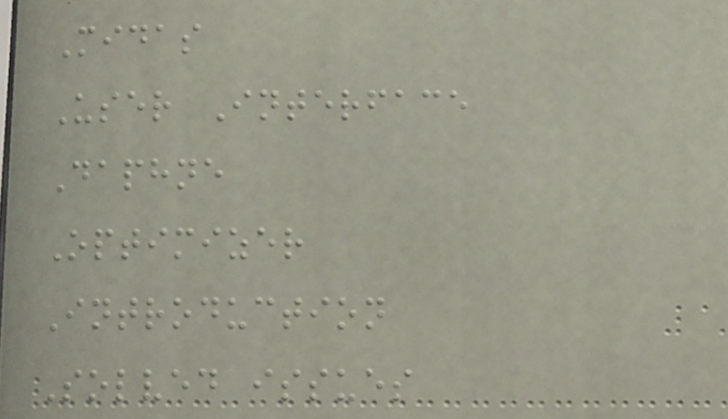Midas
User Interface
Daphne
Optimizer
Introduction
Solved issues
